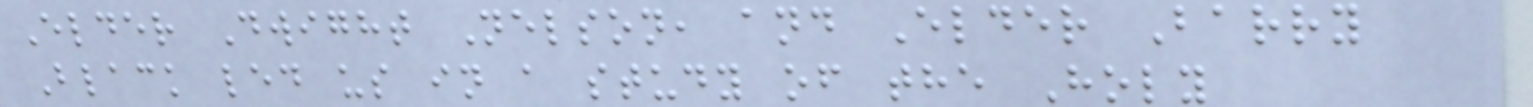Elder Dwight Nelson, and Elder Barry
Black led us in a study of the Holy
